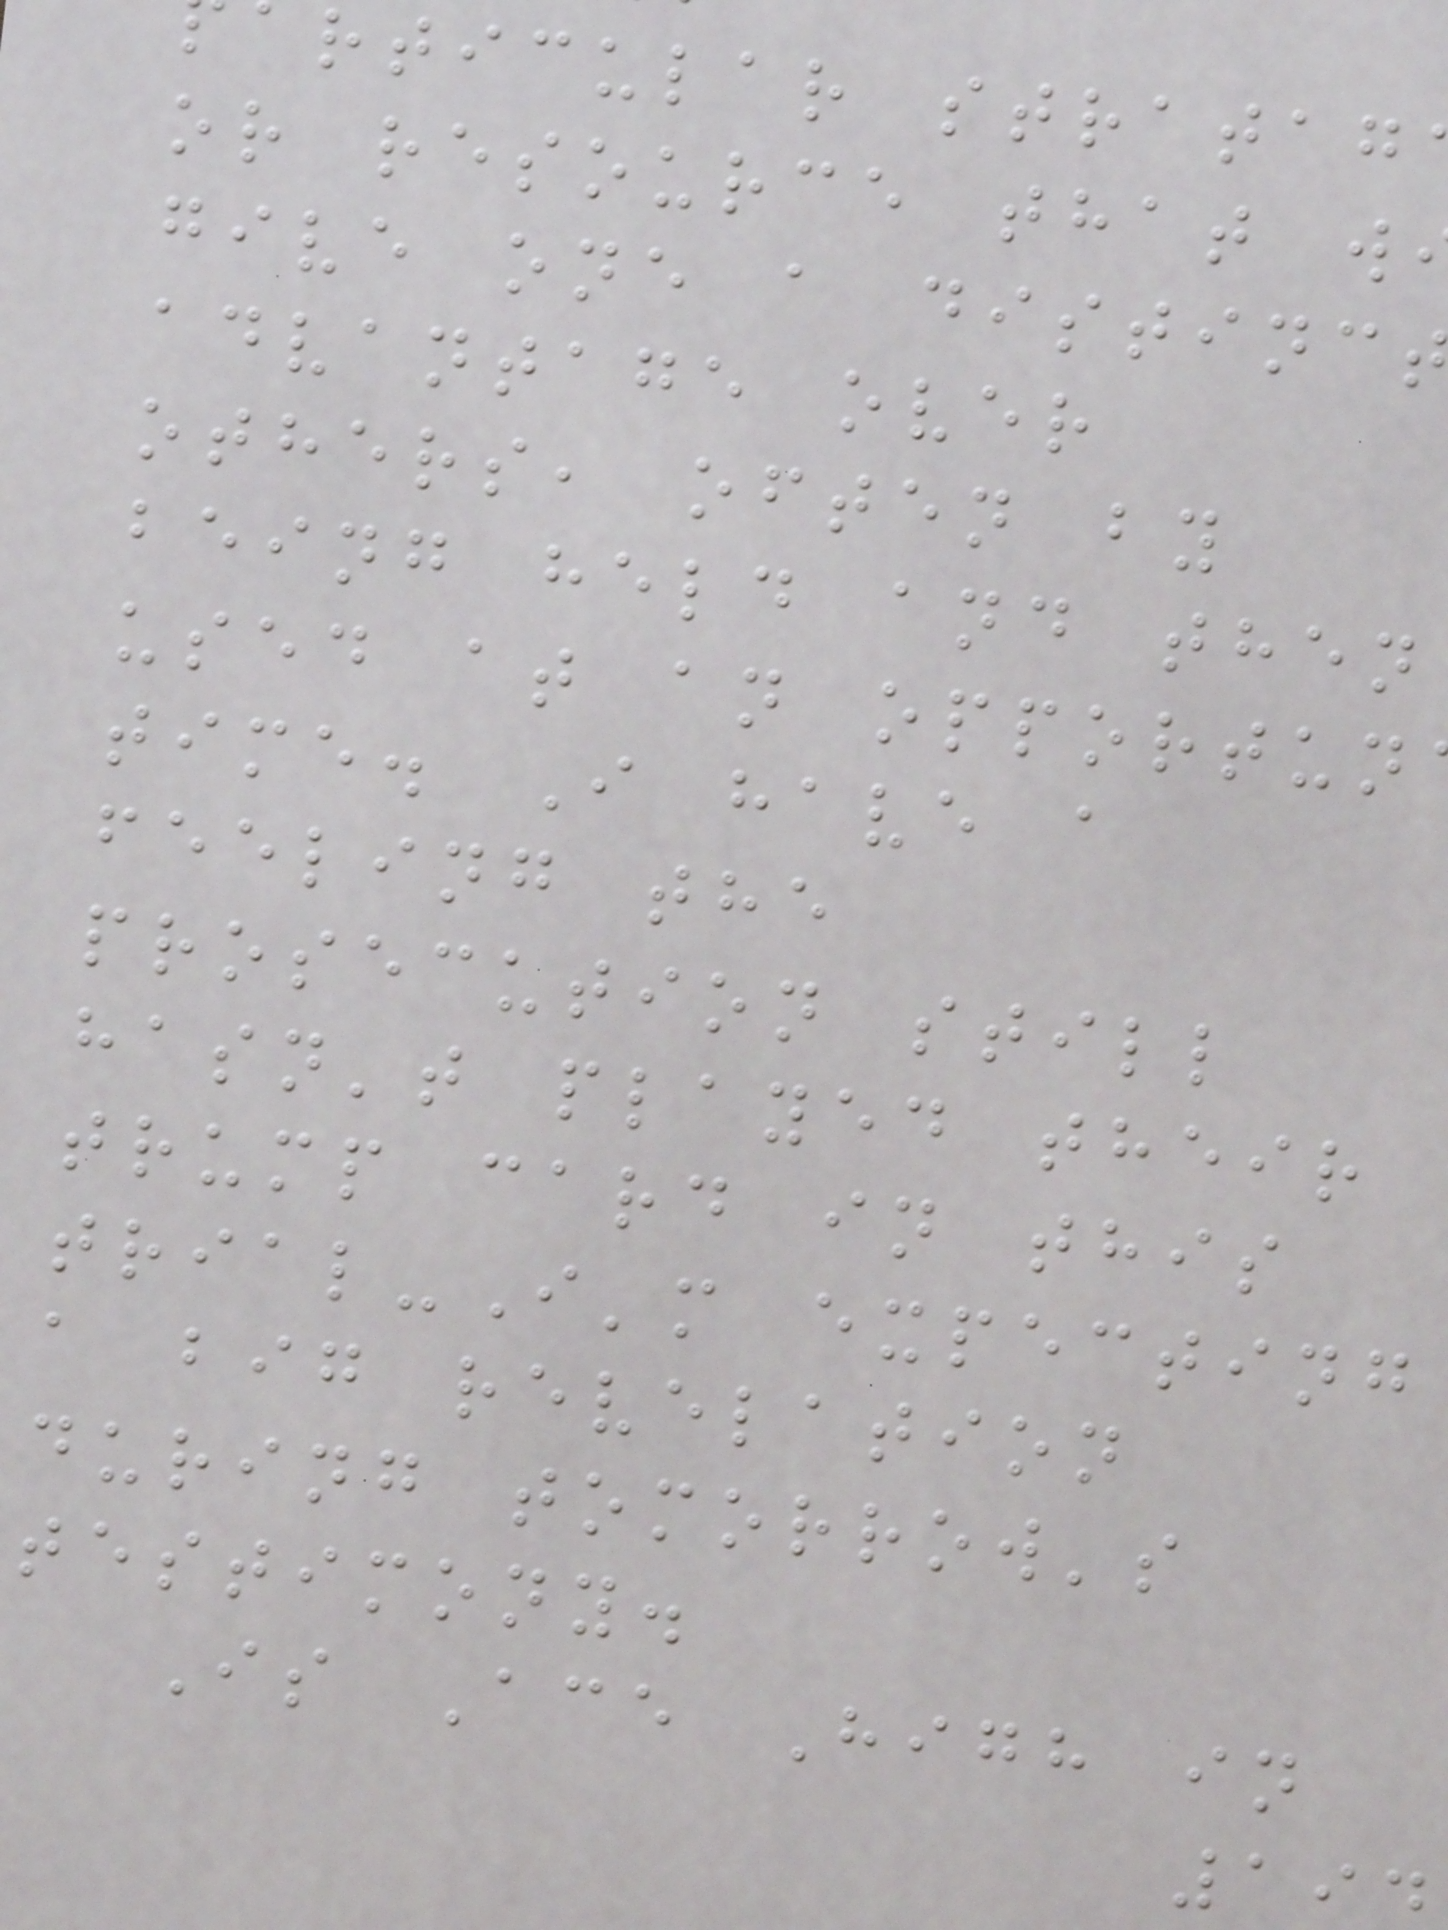rticular stratag
or resource that w
give one a distinc
advantage over
others, often by
being held and then
used at an opportun
time. I have a
feeling the
prosecution still
hasn't played their
trump card in this
trial-I'm expecting
a big revelation
during tomorrow's
testimony.
Is Ace High in
